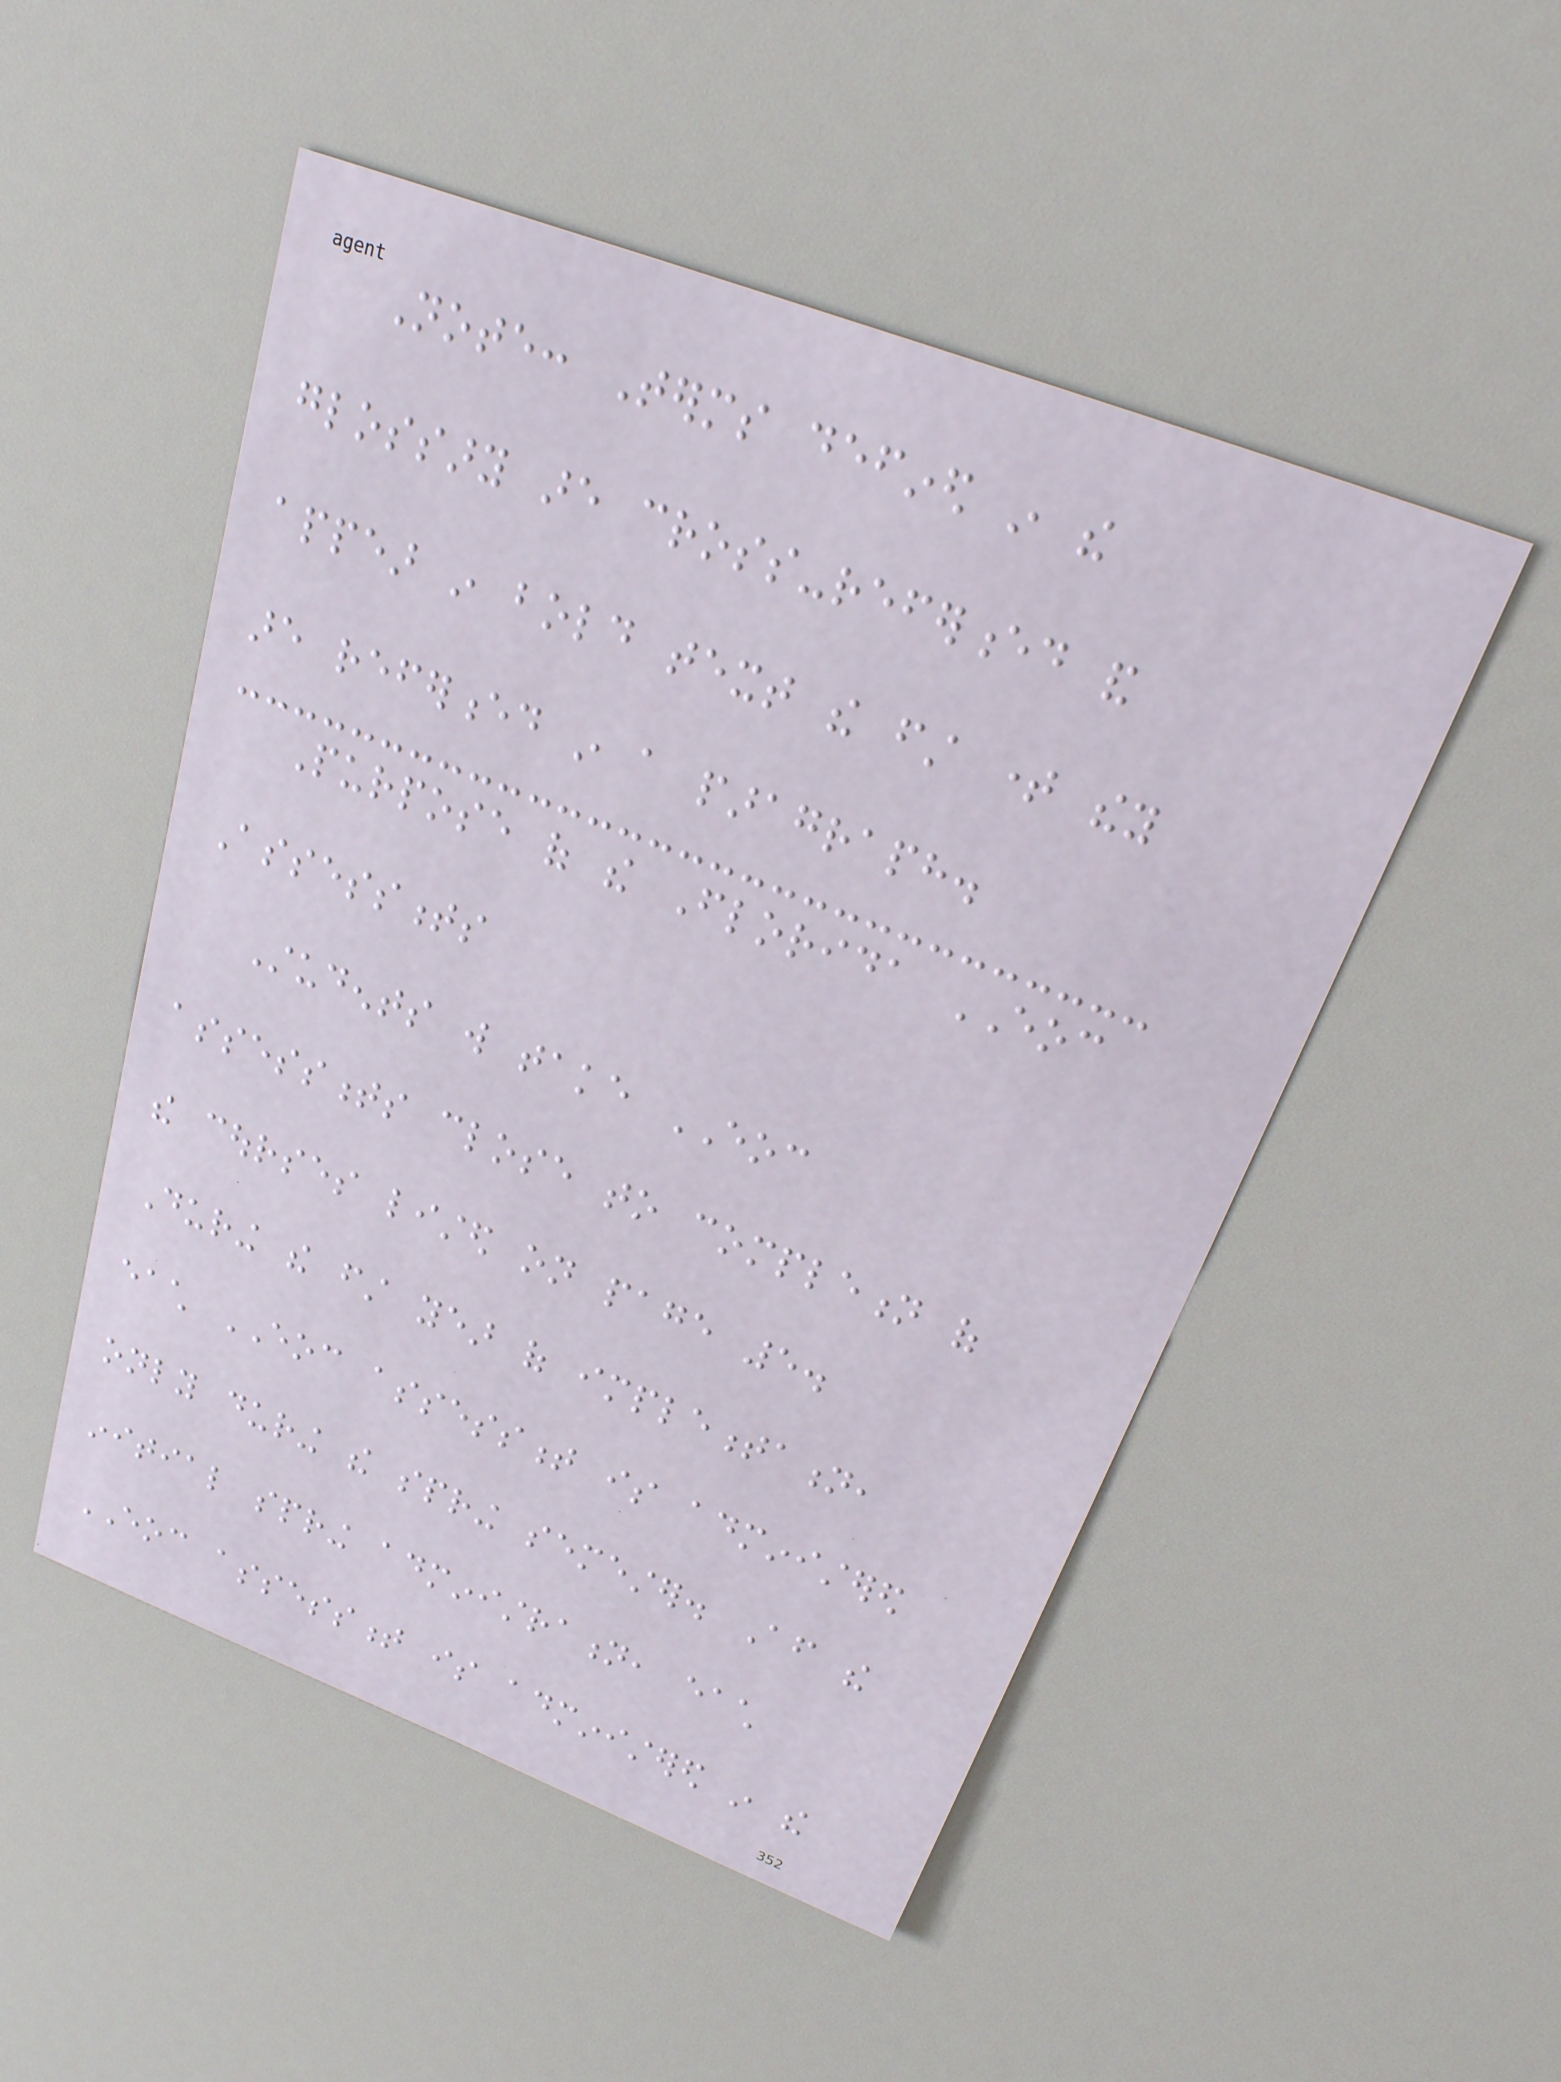Note: Terms defined in the
glossary are cross-referenced and
appear in bold text the first time they
are referenced in a paragraph.
Purpose of the Florida EOC
Assessments
Students will take EOC
assessments close to completion of
the courses listed on page 5.
During the first year of implementation,
each EOC assessment is administered
only during the spring semester. After the
initial spring administration, each
EOC assessment is administered in the
